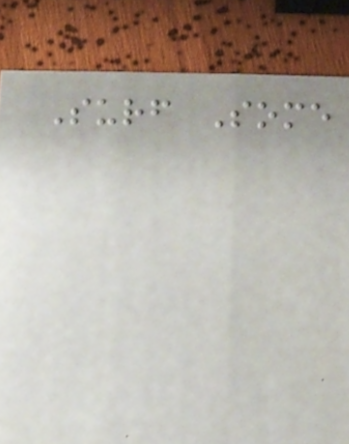Surf Some
